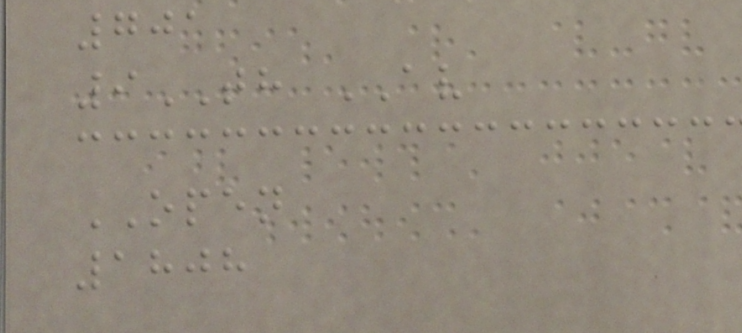701
9TH AV
OPEN
1808
